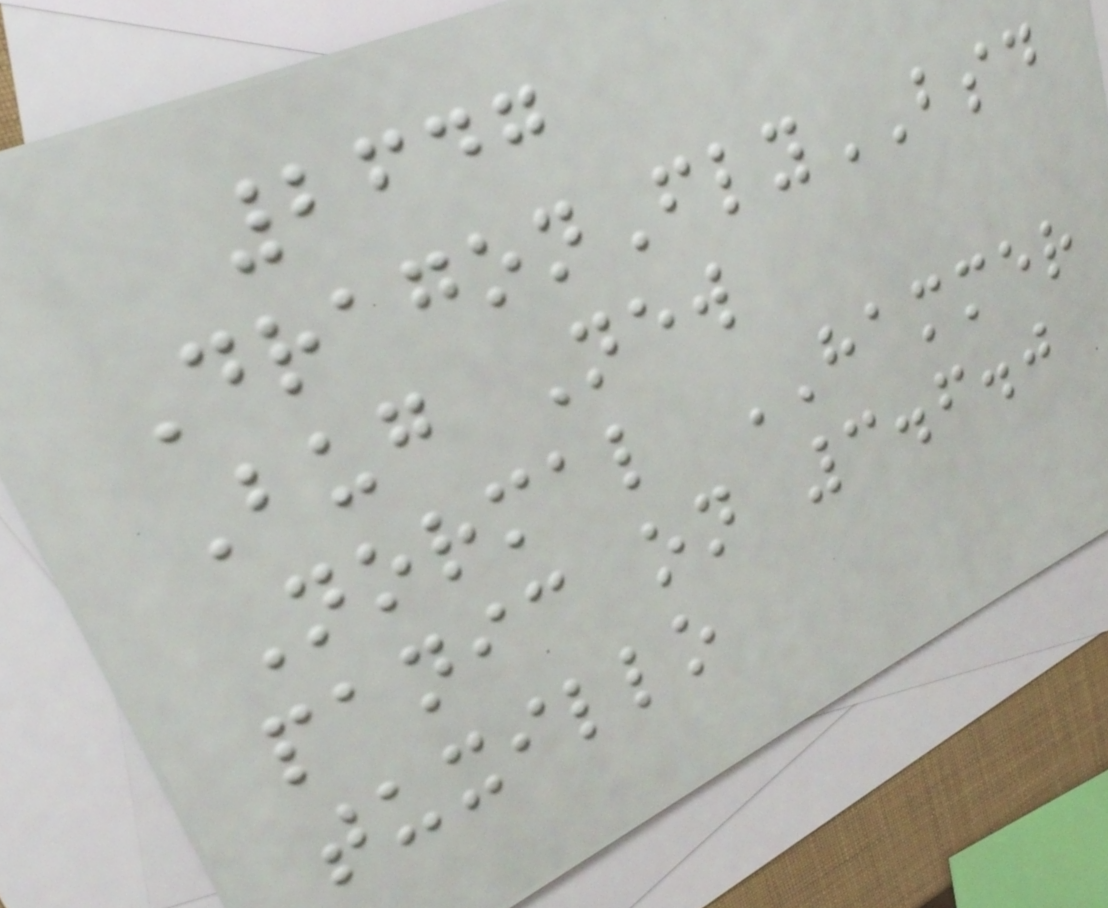2647
DragonFlyBSD
Bug New
Normal HAMMER
panic on 3.6.0
tuxillo
